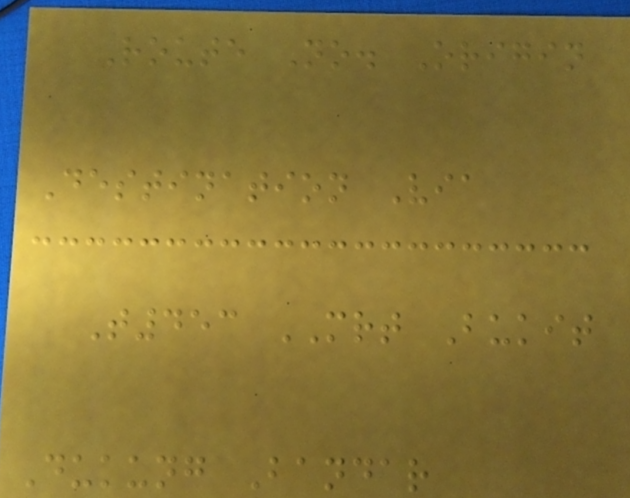Route No. Origin
Destination Via
T453 MRT Bukit
Dukung Bandar
